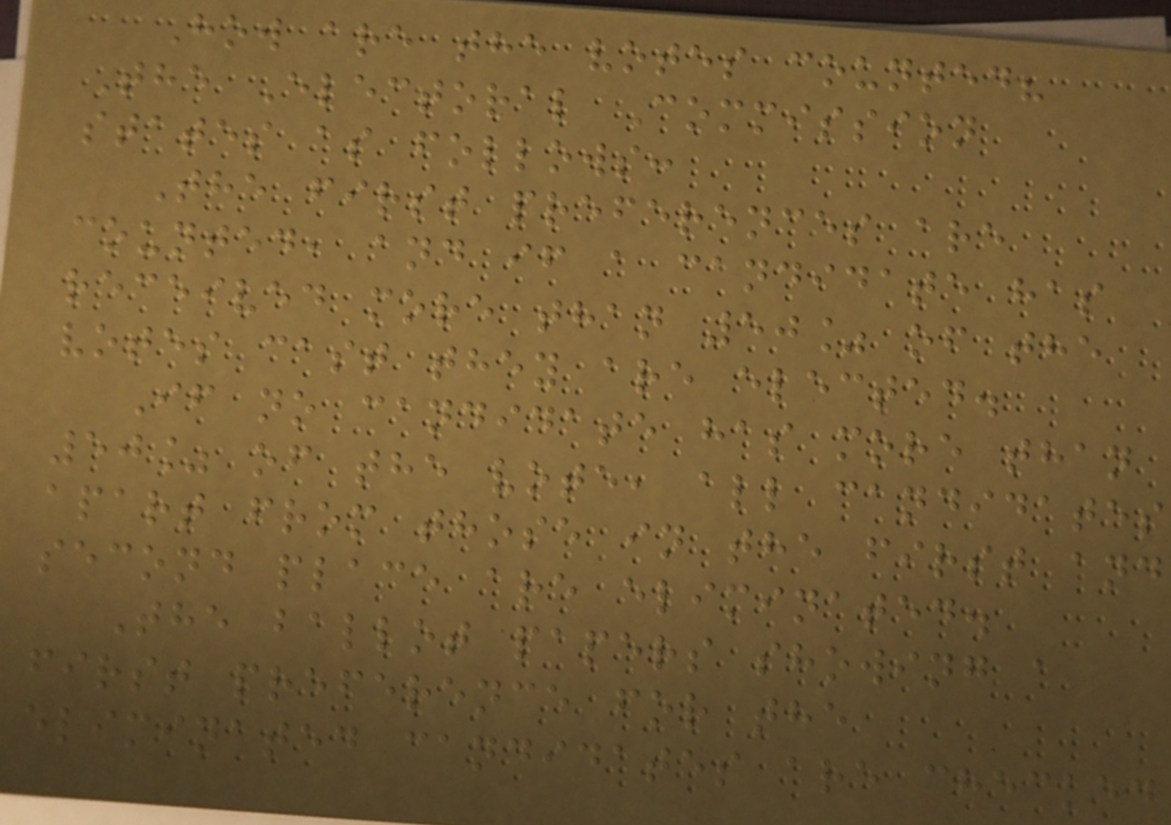How are the votes counted?
The Electoral Commission
states as follows:
The first preferences are
counted, and if a candidate has
received more than 50% of the
votes cast they are elected.
If no candidate has more than
50% of the vote, all candidates
apart from those in the first and
second place are eliminated.
The ballot papers showing a
first preference for the
eliminated candidates are checked
